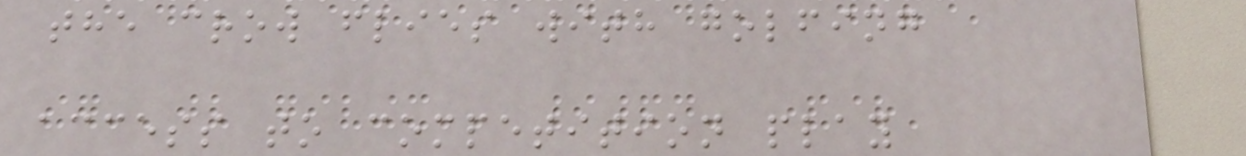the crow flies with golfing
access to competition play
